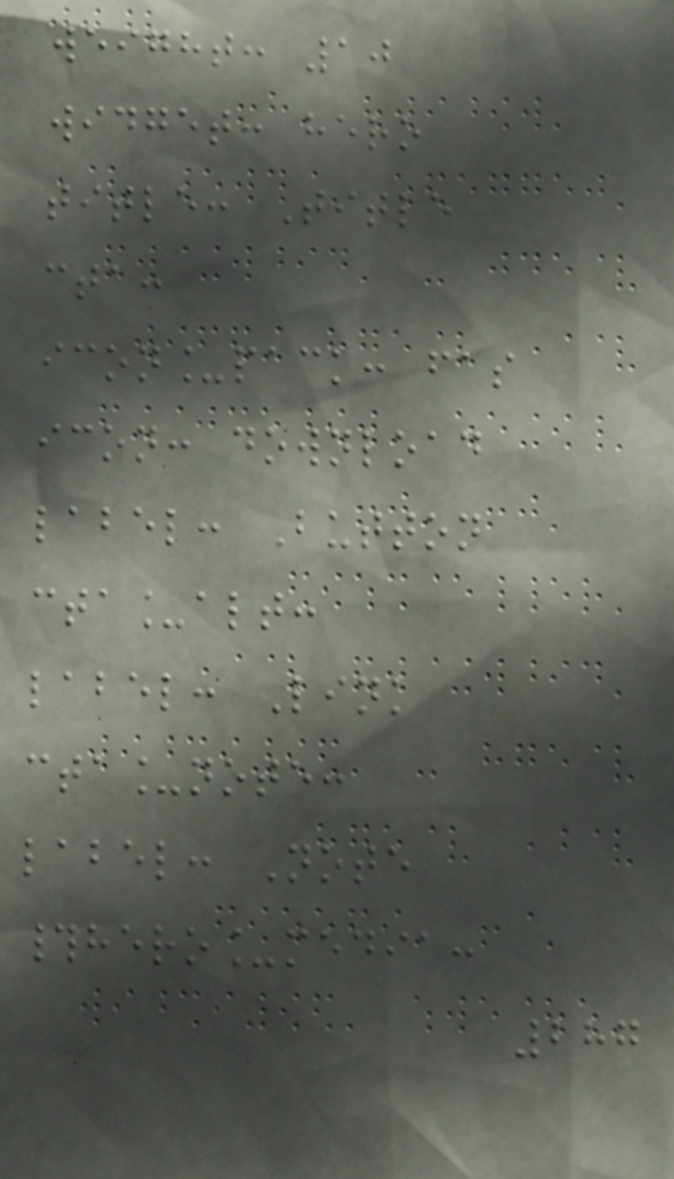weight: 10
widget: hero
title: Title
cta:
icon_pack: fas
icon: download
label: Button
cta_alt:
label: Link
cta_note:
label: Note
#hero_media:
287
